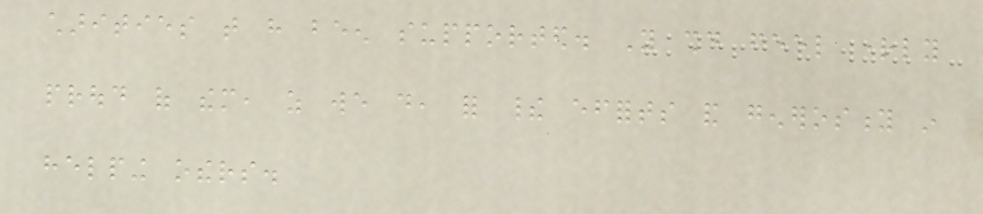charities that have been supported. You should feel rightly
proud of them, as we do, for their efforts and generosity in
helping others.
